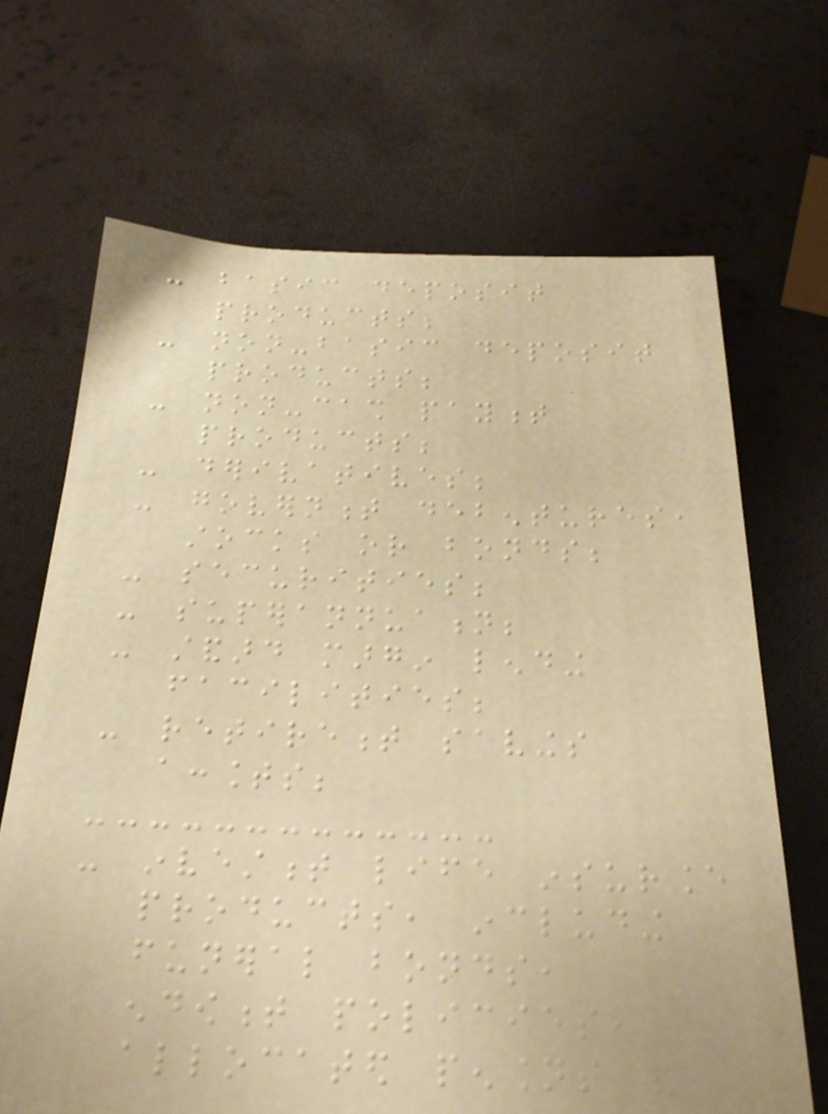- basic deposit
products;
- non-basic deposit
products;
- non-cash payment
products;
- derivatives;
- government debentures,
stocks or bonds;
- securities;
- superannuation;
- standard margin lending
facilities;
- retirement savings
accounts;
- investment life insurance
products, including
funeral bonds,
endowment policies,
allocated pensions and
